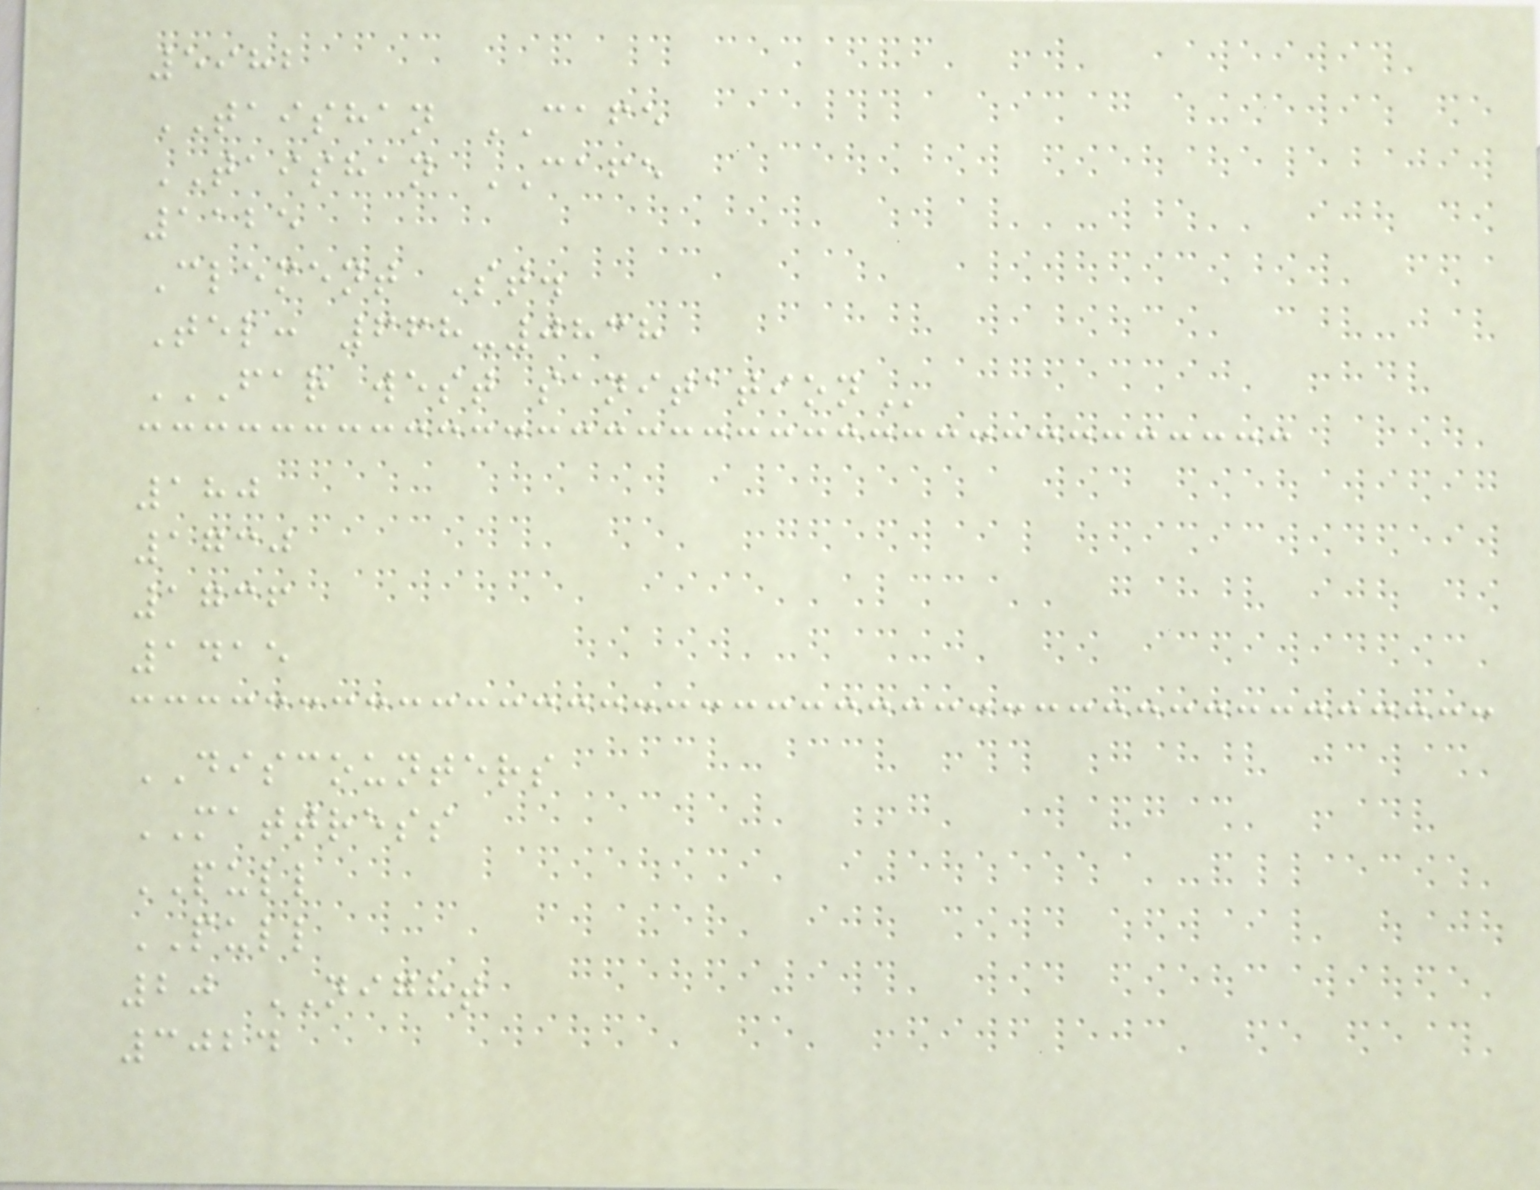5982
TAISHAN CAFE
TAISHAN CAFE
1125
Clement St.
Tel: 668-0838
FAR WEST SANITATION
180
1730
1736
1415
DISCOUNTERS
MATTRESS
PULL
PULL
20 NIGHT
3024
